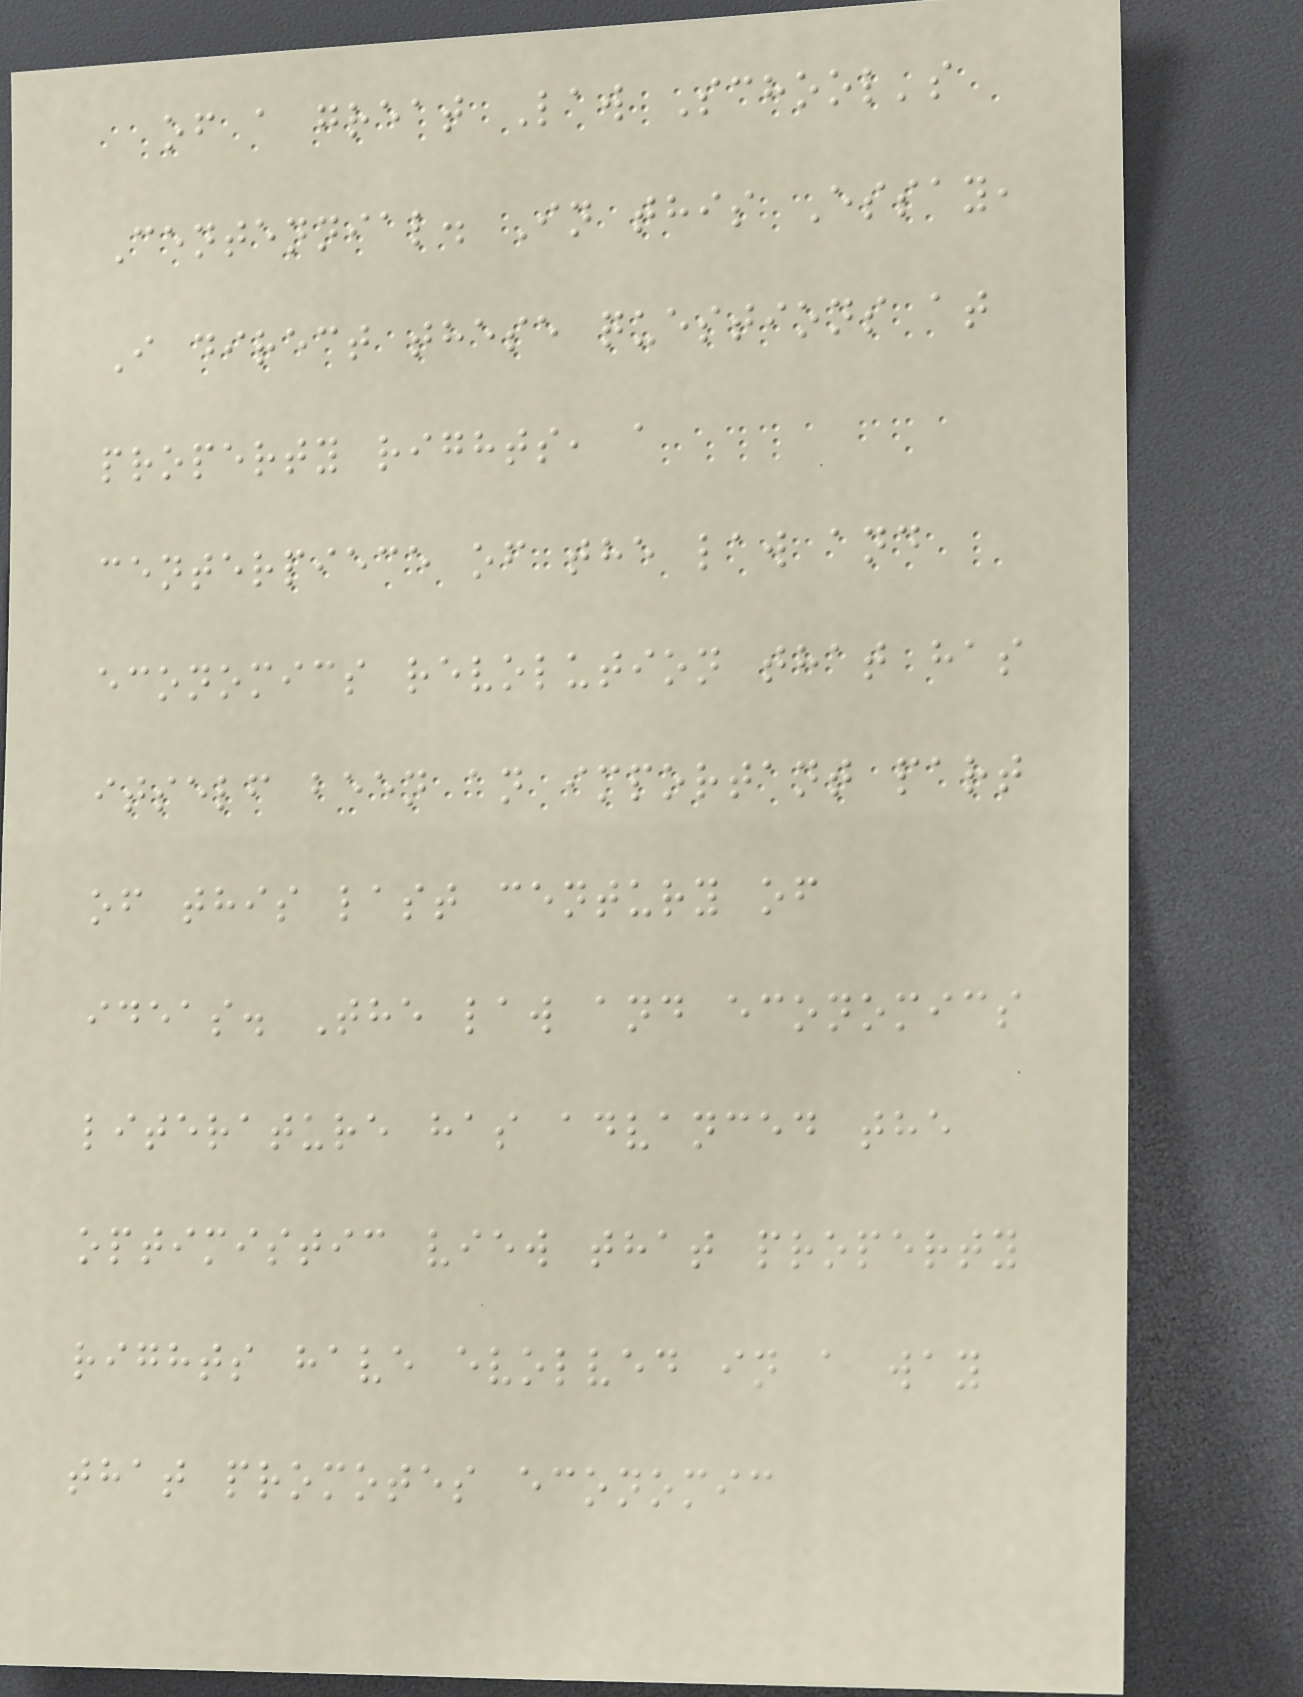of a great Law School's
Centennial. In this Essay,
I direct these questions at
property rights, a
centerpiece of the law and
economics revolution that has
itself been an important part
of this last century of
ideas. The law and economics
literature has advanced the
optimistic view that property
rights have evolved in a way
that promotes economic
